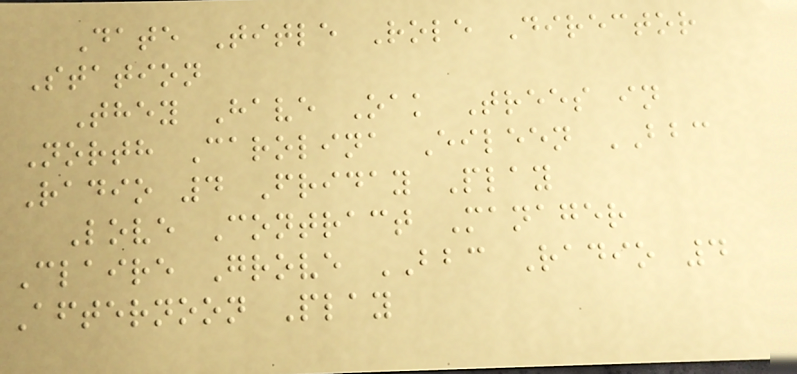Date Title Role Director
Station
They Have Oak Trees in
North Carolina Eileen BBC
Radio 4 Friday Play
Love Contract Manager
Claire Grove BBC Radio 4
Afternoon Play
